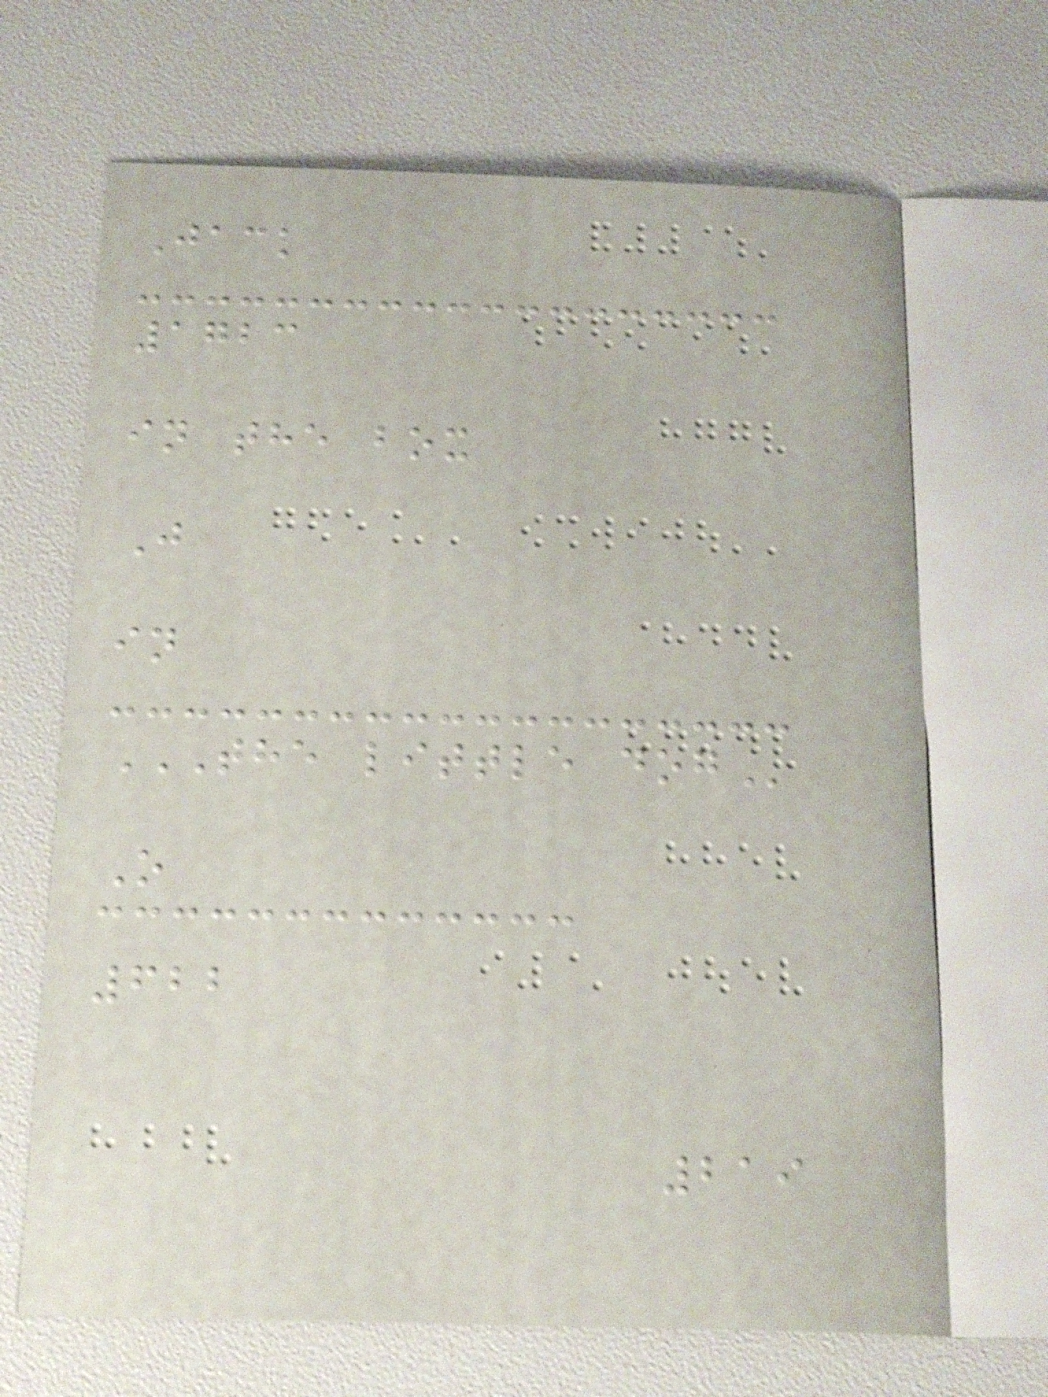Jack
1723
in the box
J
in
THE LITTLE DOG
O
622
219
